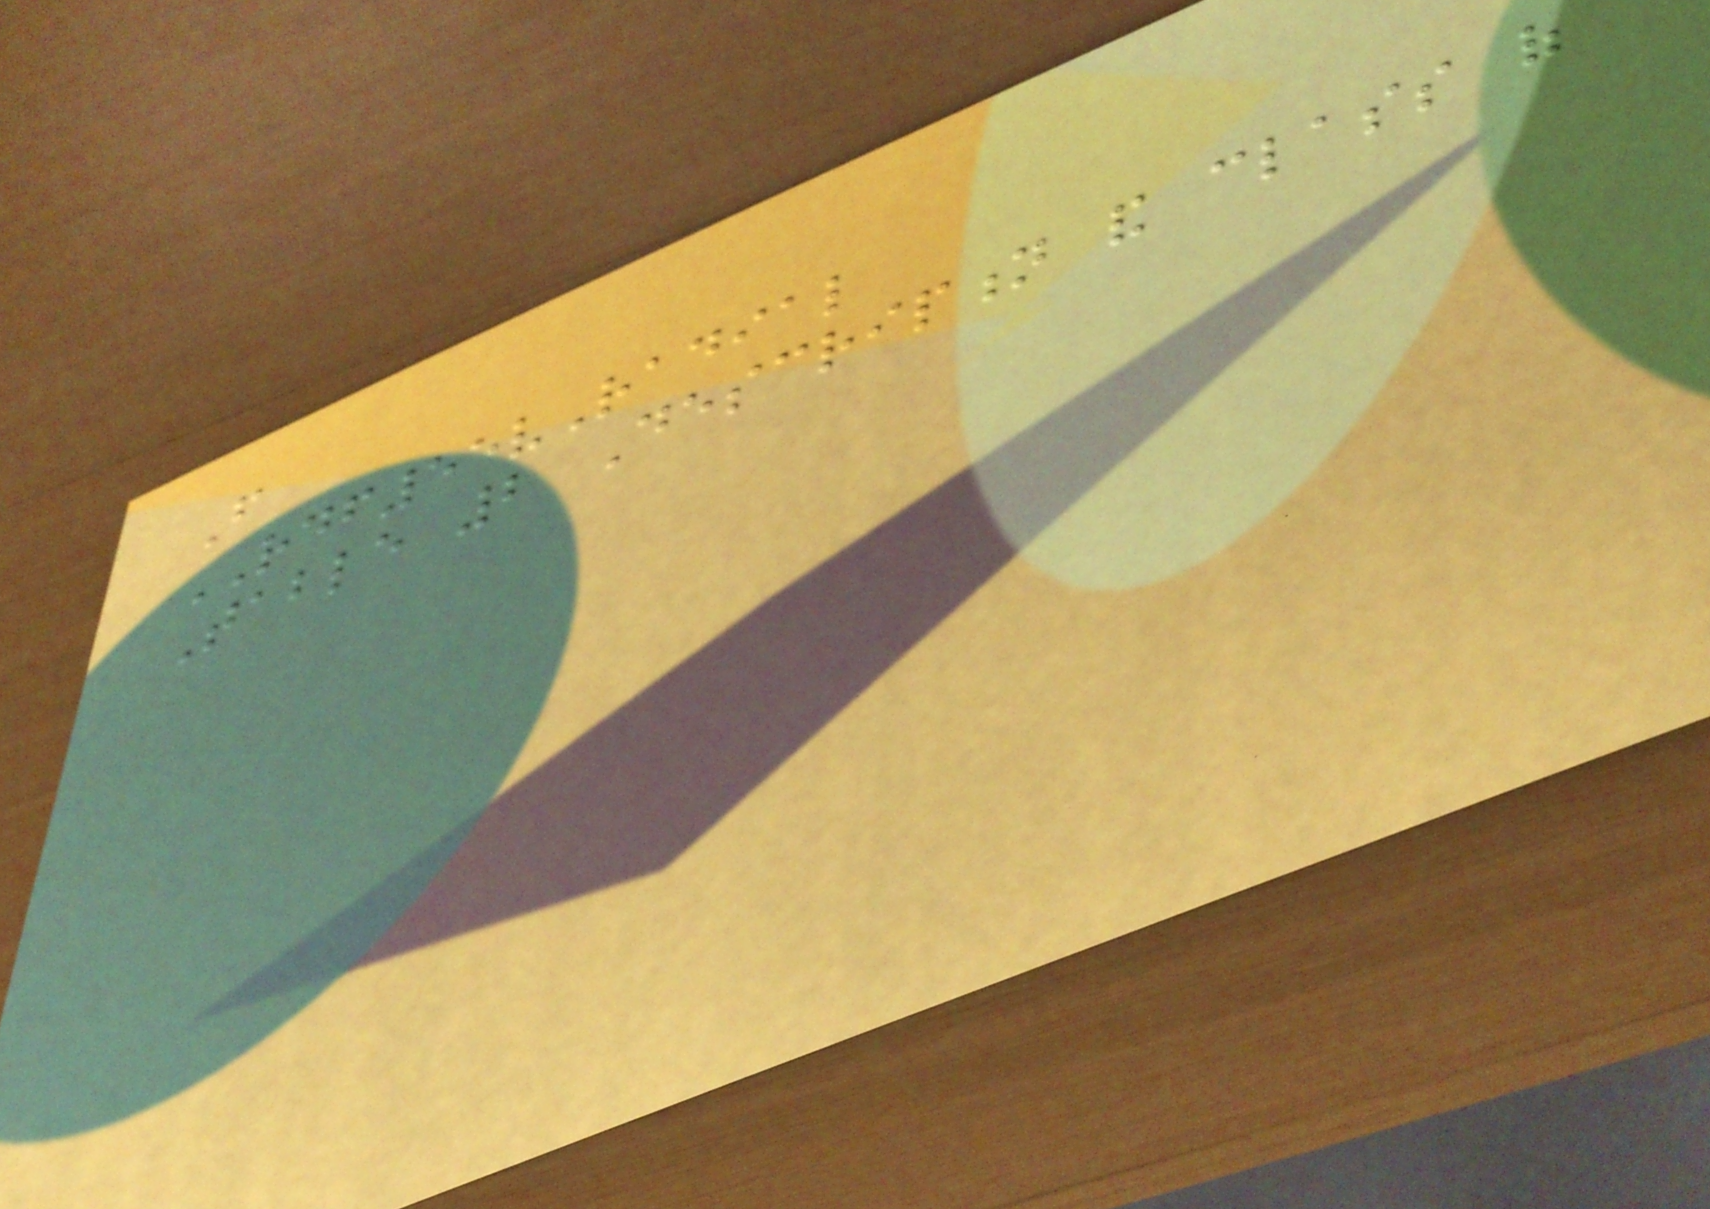From
RDF55vRadial
Table 2 Description and class of
